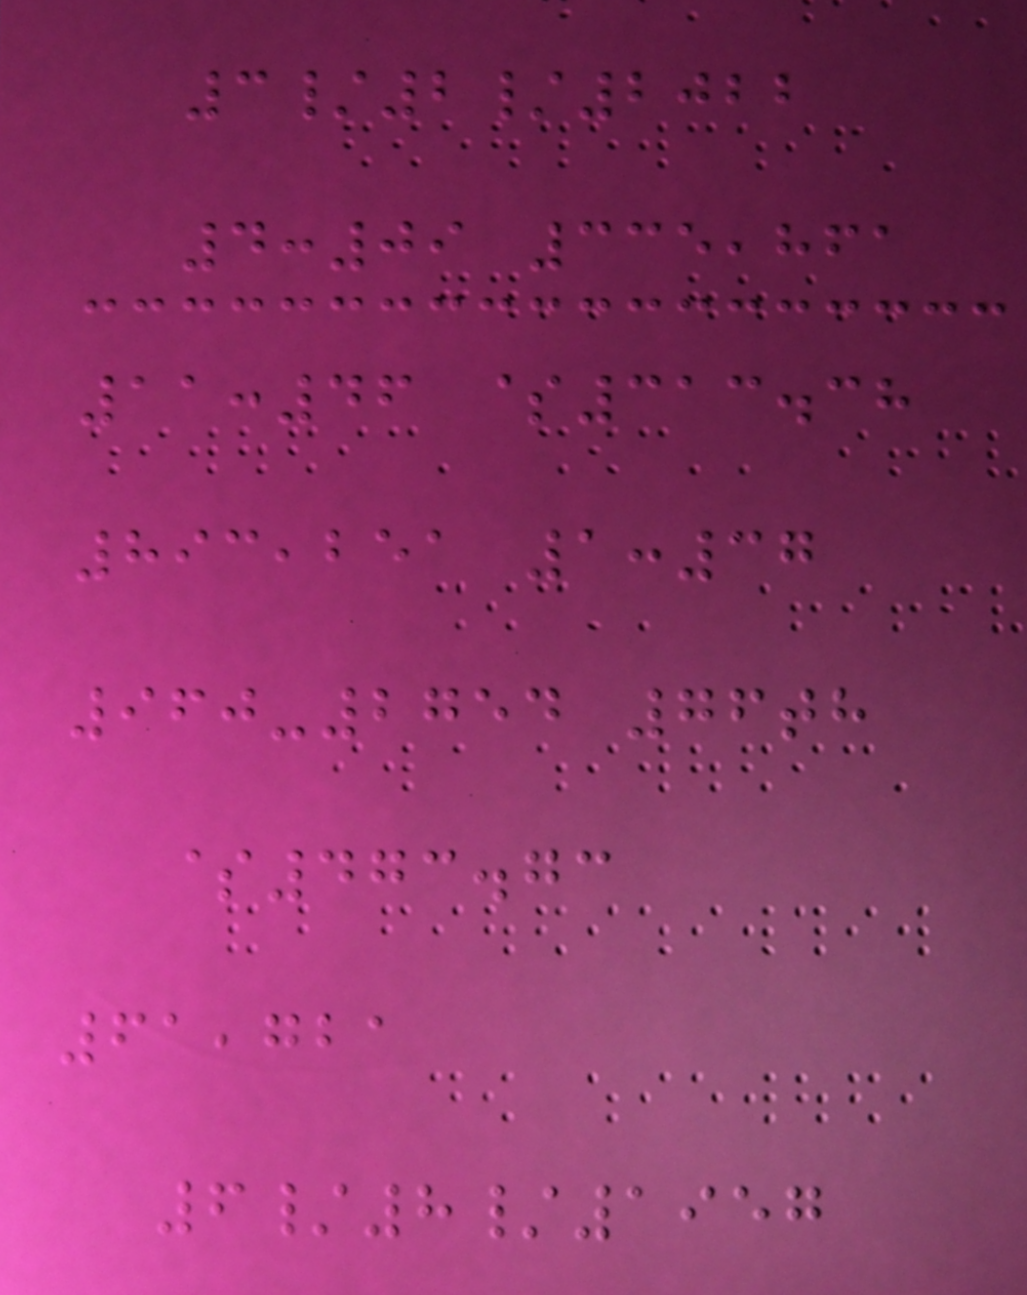3/2/2022
4:09 335,861
11:46 $313.38
893,251 1:37
960-2754 76th
$473.73
61,721
6/8/1957
